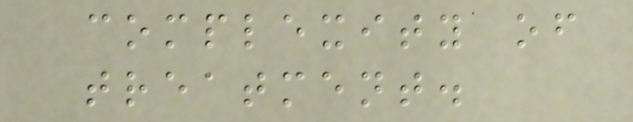complexity of
treatment.
